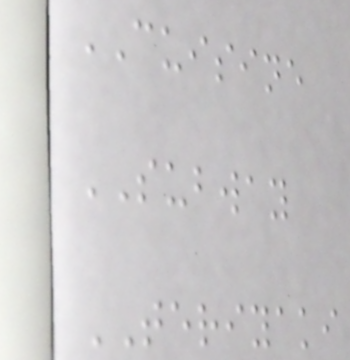CUISINE
SUBWAY
TERIYAKI
